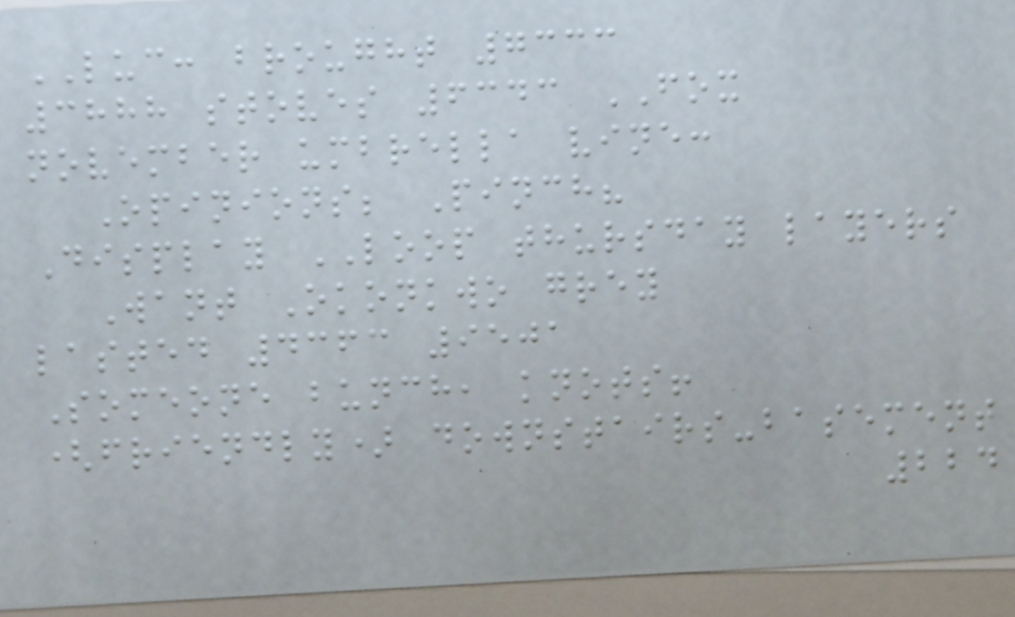LUC: brought 7333
3888 stoves 6343 FOX
november umbrella vine:
Opinions; Pinch?
Display LOOP thursday layers
Want Okonkwo grey
lasted 4363 9501
Someone bunch, knots!
(friendly) downstairs-basement
224
